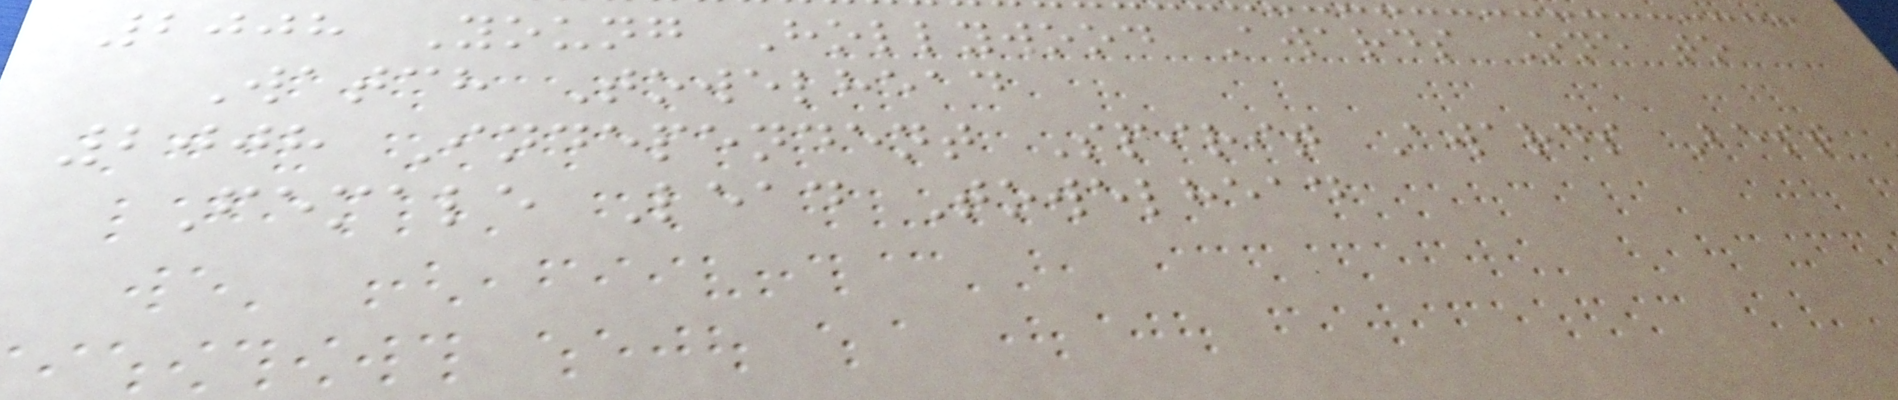2008 Young Hollywood Awards One to
Watch Towelhead
2008 Independent Spirit Awards Best
Female Lead Towelhead
